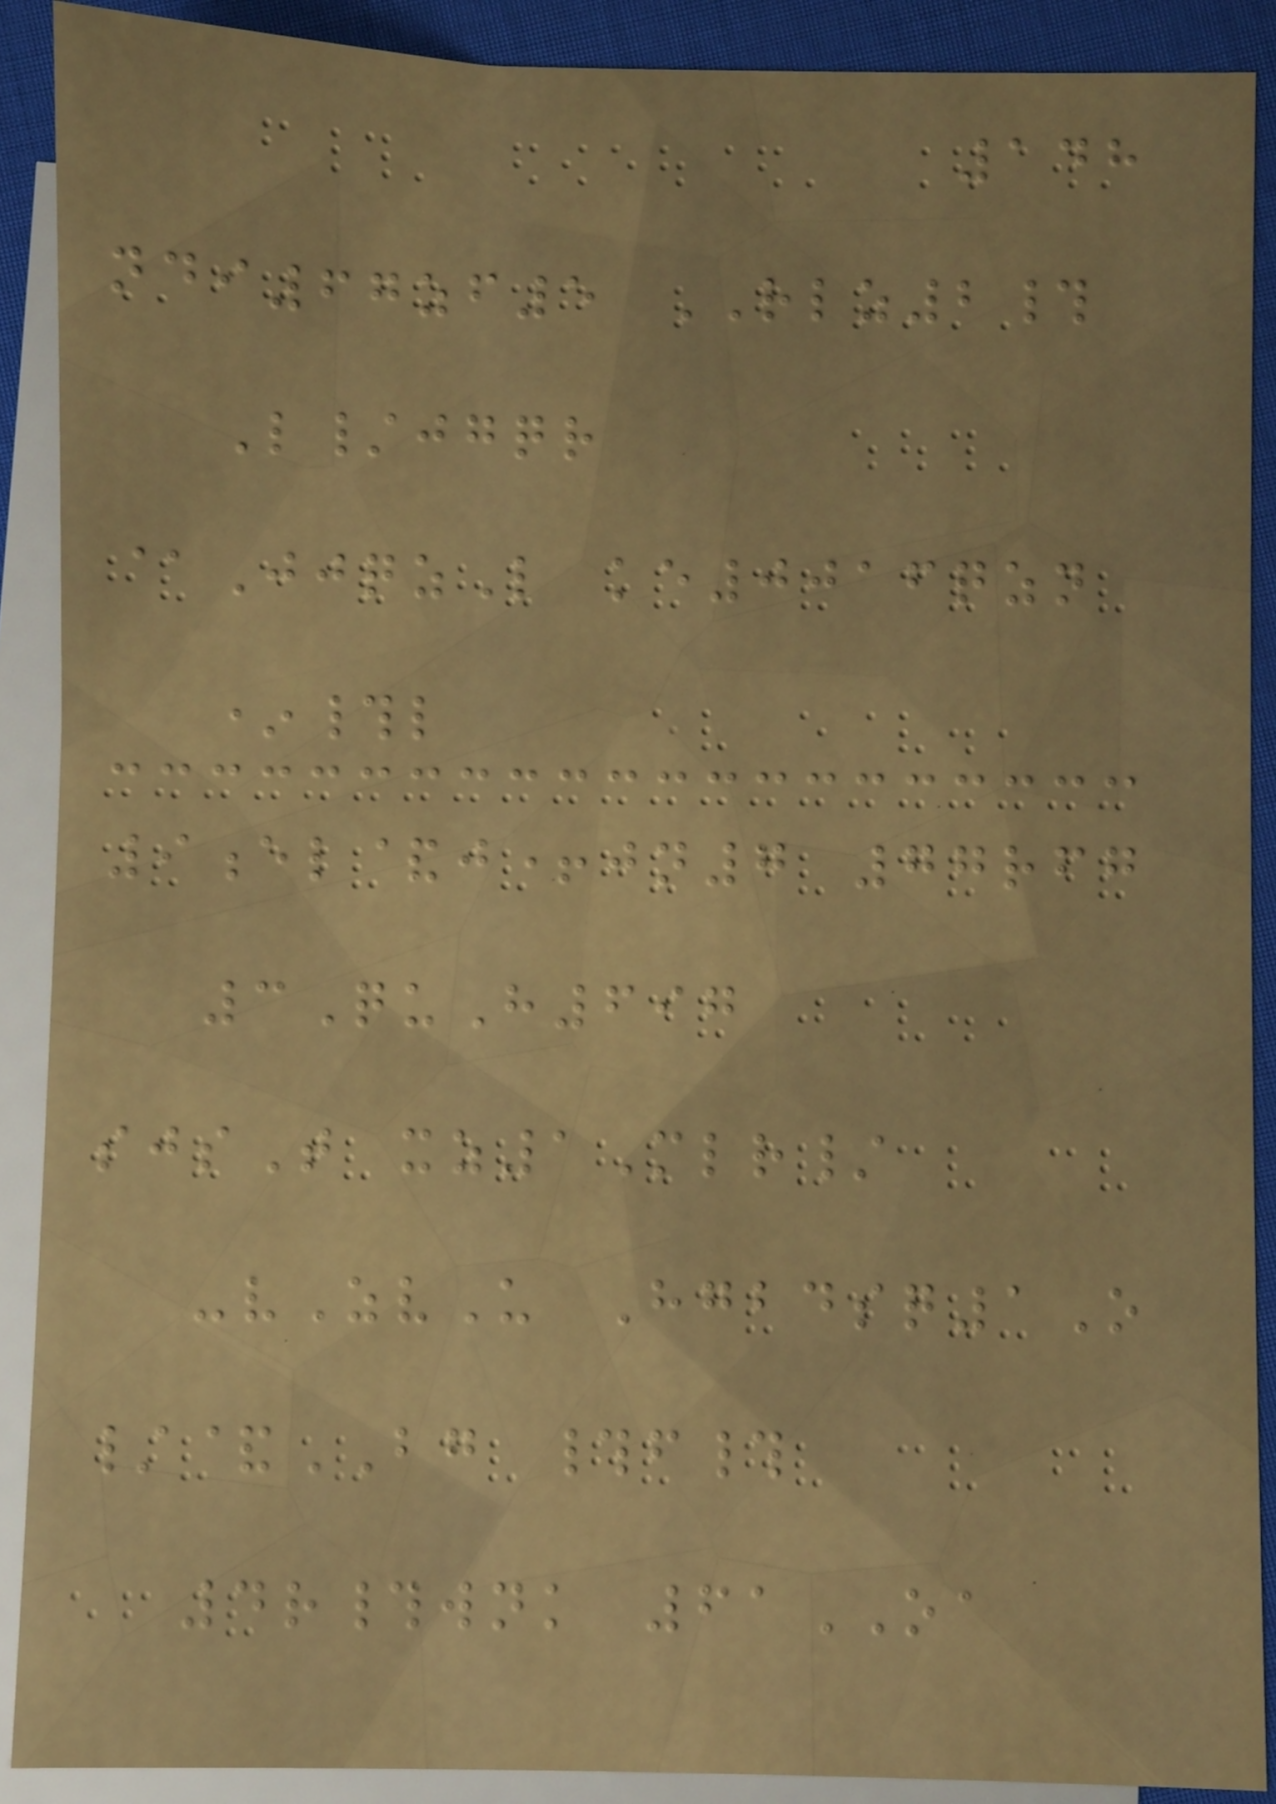148
ndi67zf5 RLZ2#
L/jgqr
@JjqzL ke0016qzn
*#l
9el&j+jn7 77rfg
3QuH697
sjsT xz1Mlr/
-vZvU Hgbdsq1O
/&BG #f#
4r#wnk 61OA
